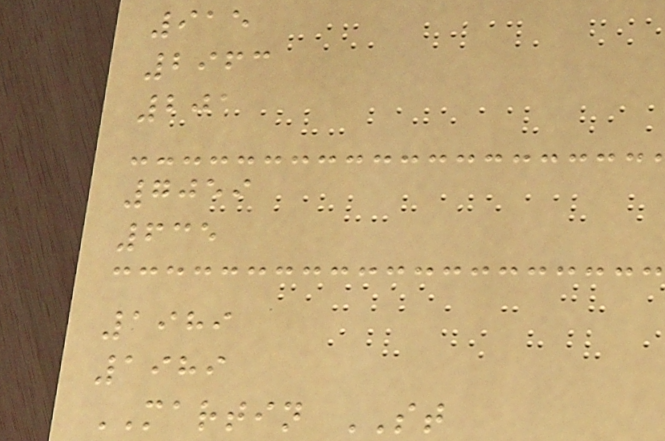915
2963
201
7059
635
1989
1989
MARTIN ST
